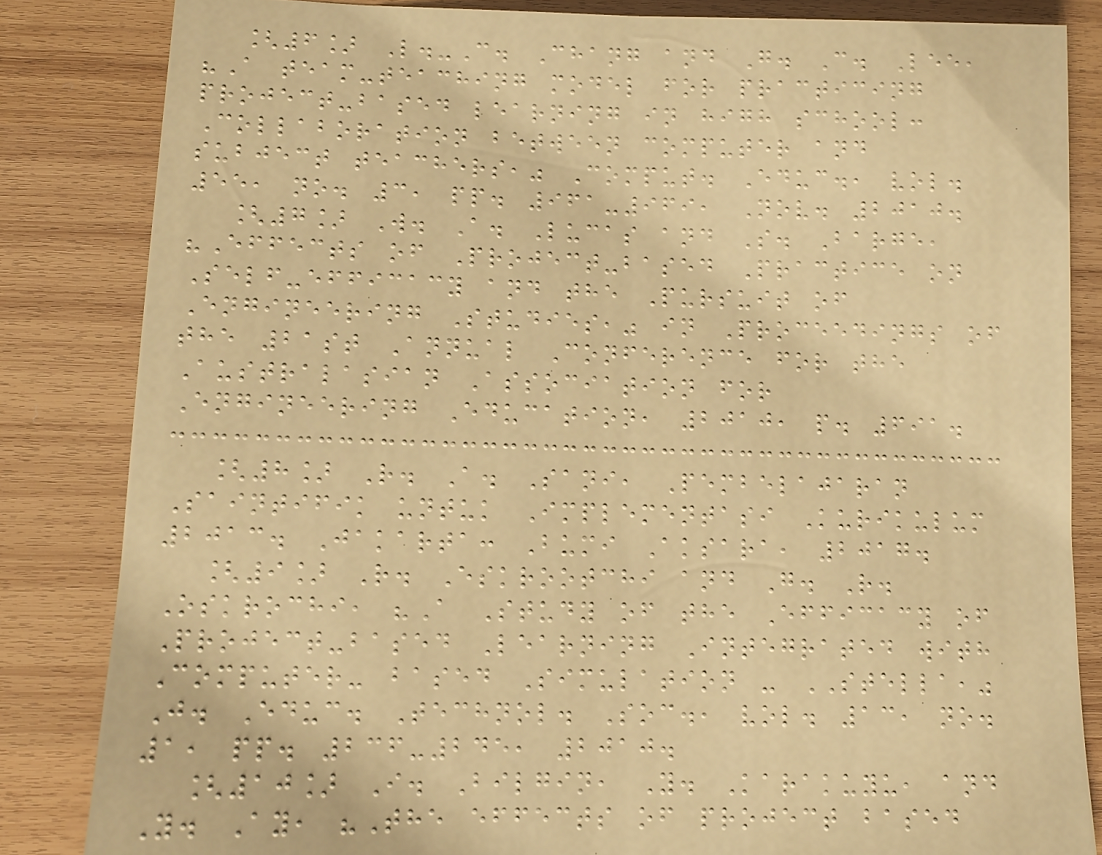[6] L.-C. Chang and G. C. Lee,
"A team-teaching model for practicing
project-based learning in high school:
Collaboration between computer and
subject teachers," Comput. Educ., vol.
55, no. 3, pp. 961-969, Nov. 2010.
[7] W. A. Lucas and S. Barge,
"Effects of Project-based Practice on
Self-efficacy and the Pursuit of
Engineering Studies," in Proceedings of
the 21st Annual Conference for the
Australasian Association for
Engineering Education, 2010, p. 691.
[8] R. A. Sani, Pembelajaran
Saintifik untuk Implementasi Kurikulum
2013. Jakarta: Bumi Aksara, 2017.
[9] R. Eskrootchi and G. R.
Oskrochi, "A Study of the Efficacy of
Project-based Learning Integrated with
Computer- based Simulation - STELLA,"
J. Educ. Technol. Soc., vol. 13, no.
1, pp. 236-245, 2010.
[10] I. Bilgin, Y. Karakuyu, and
Y. Ay, "The effects of project based
